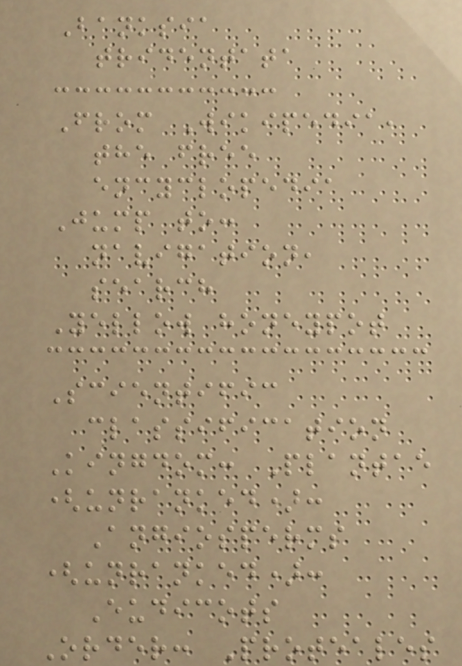Banksia
tridentata
From Wikipedia,
the free
encyclopedia
Jump to:
navigation,
search
Yellow honeypot
Scientific
classification
Kingdom: Plantae
(unranked):
Angiosperms
(unranked):
Eudicots
Order: Proteales
